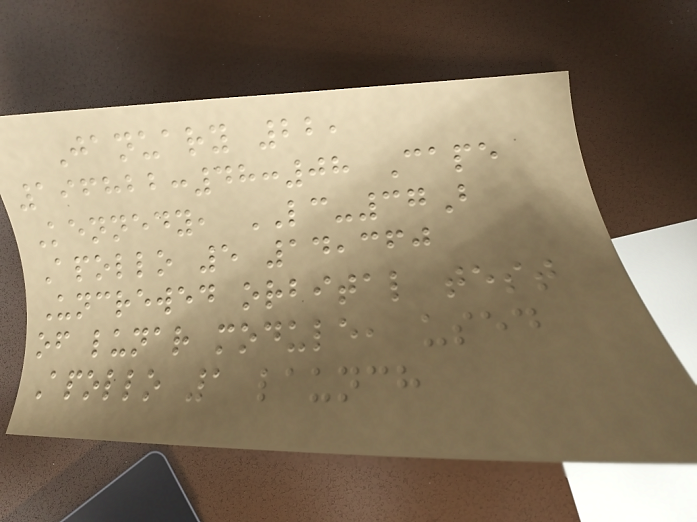January 22,
196822:48:08 Cape
Kennedy, LC-37B
Apollo 5 14,360
Uncrewed orbital test
of lunar module, used
Apollo 1 launch
